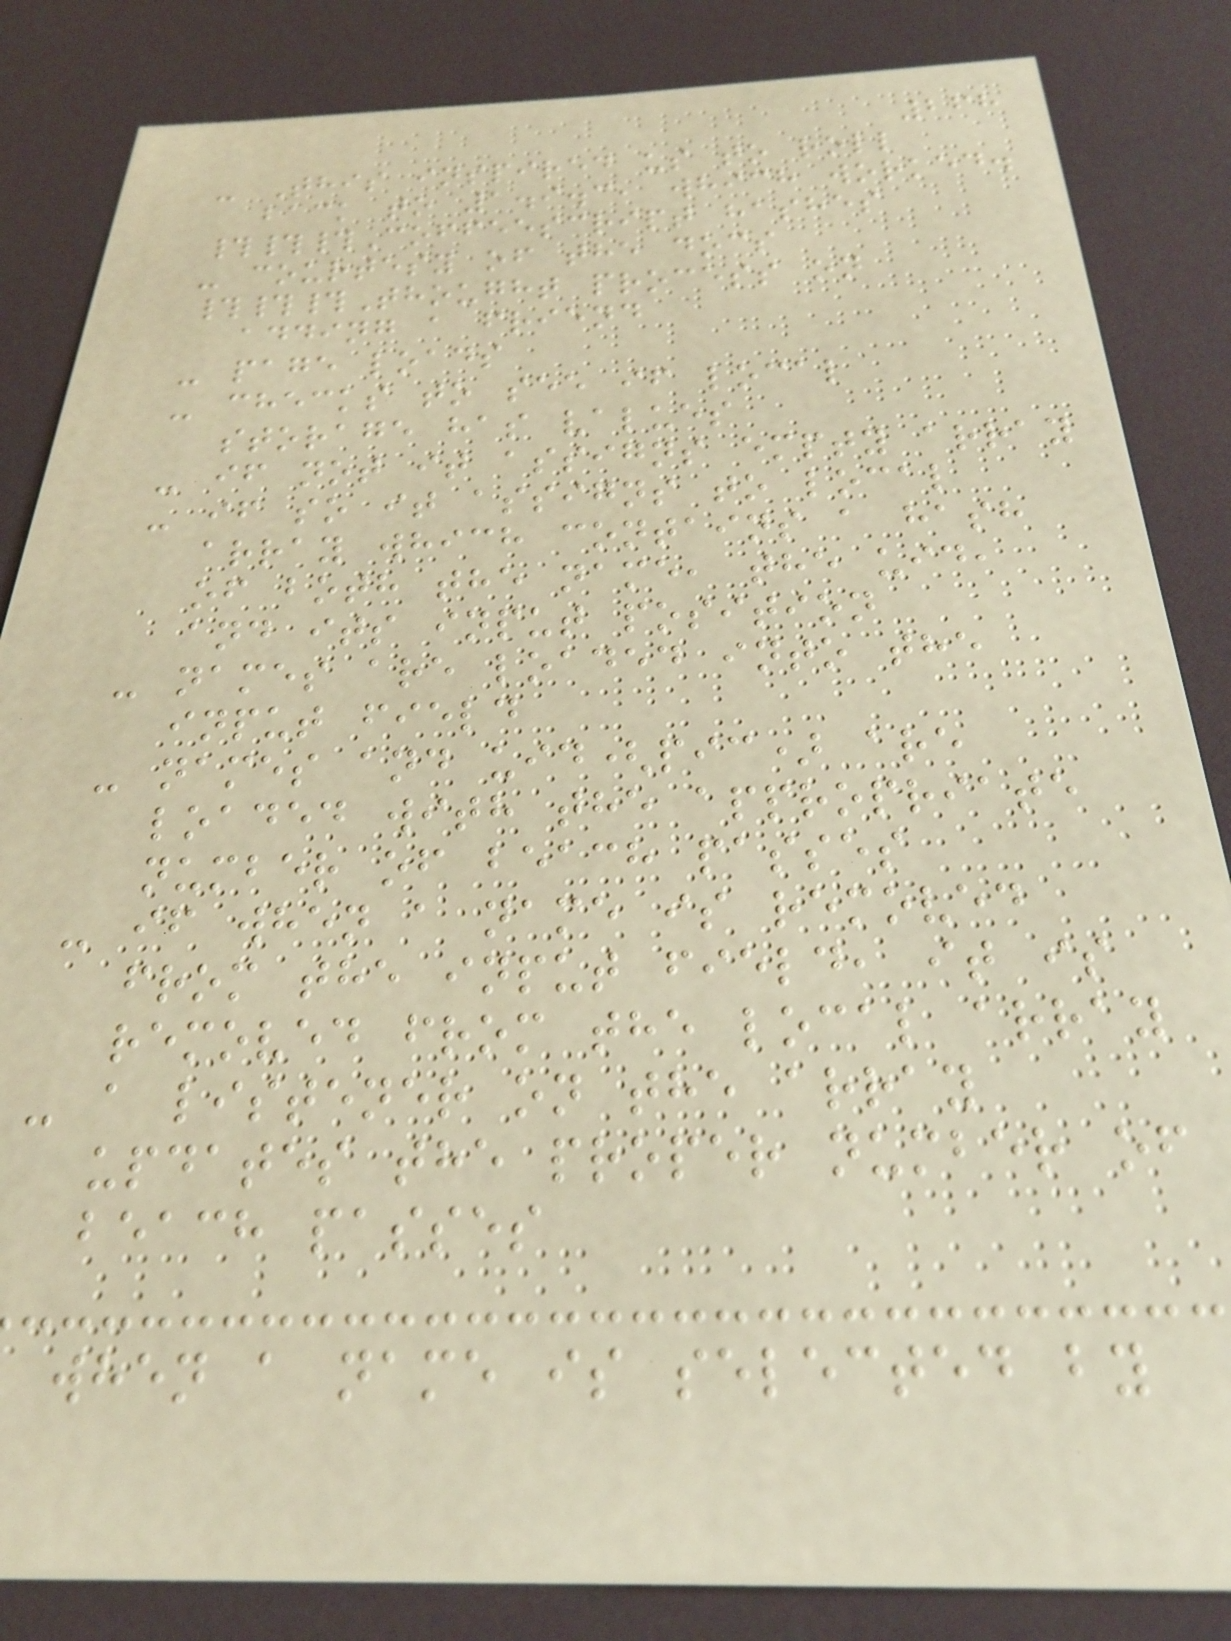268
- This inspired us to roll
back to 1.9.3, which worked.
###Coffeescript hashes
- courtesy of the docs
###Thought process on
adding a friend
- page loads
- checks to see if local
storage has values
- if not it assigns empty array
- if so it assigns to local
array which contains a hash
of both the name, the uid,
and its input position
- names are loaded into the
input field
- names and uid(pic) are
loaded with the appropriate
number of beach passes
- if when a name is removed
from the input field, it is
removed from the local array
- a listener on the array
updates the proper number of
beach passes
when a name is selected by
